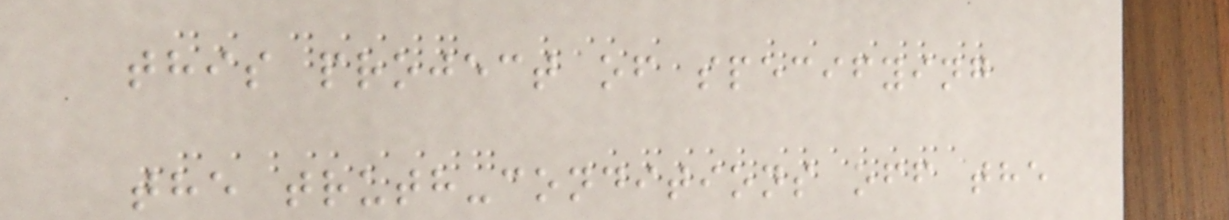this project of specifying
the truth-conditions off the
